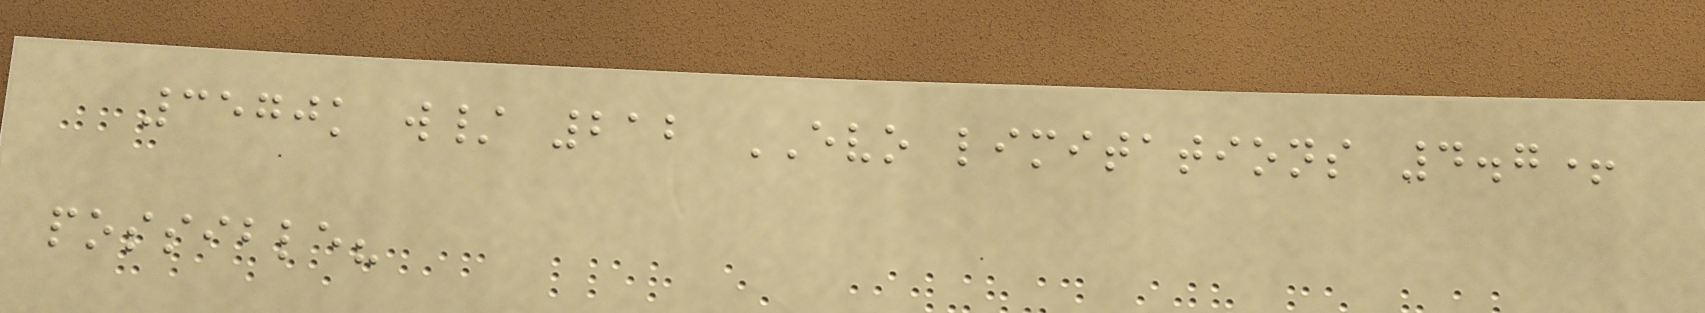3570k w/ 212 EVO limitations 4.7+
possible?
